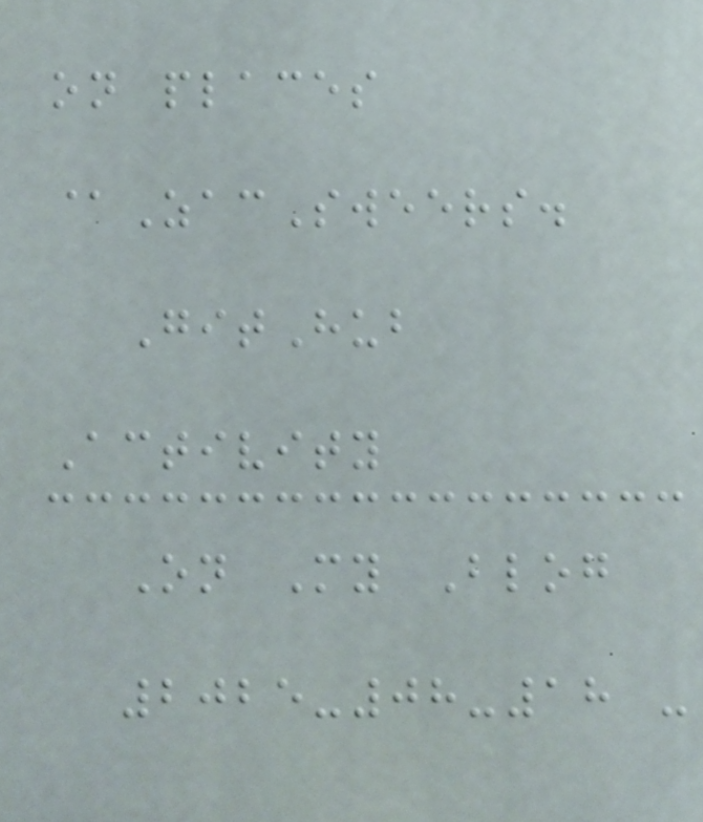on places
@ZacSweers.
GitHub
Activity
On My Blog
2025-08-18 -
